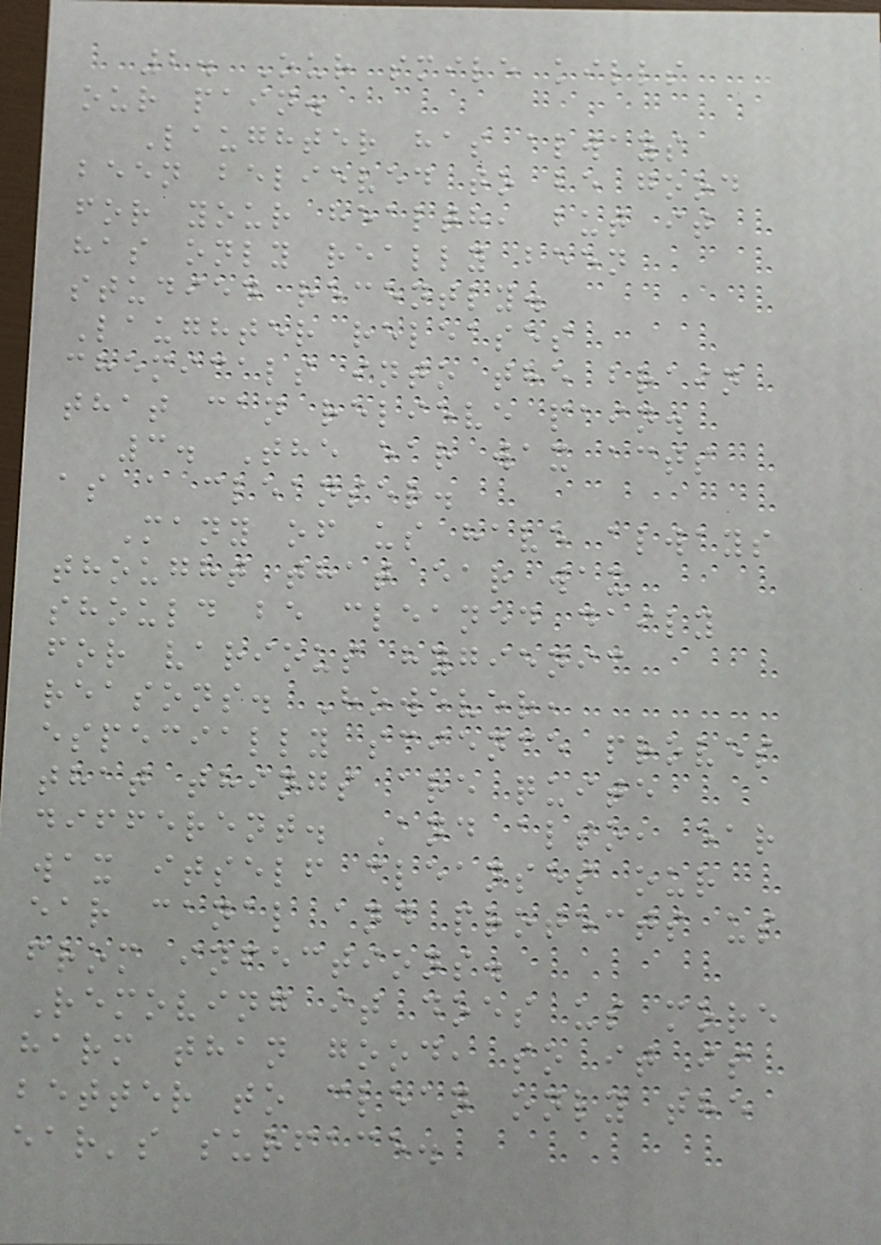2. Our smile kills
our pain.
Laughter has always
been believed to be good
for your health, but it
has only really been
studied recently.
Laughter releases
chemicals into the brain
that can relieve pain.
3. The ear wax acts
as a cleanser.
Many of us have always
thought that ear wax
should be cleaned daily
for various hygienic
reasons. However,
especially science proves
that things are quite
different. And also, ear
wax itself cleanses our
ear canal and protects us
from infections.
Removing it does us more
harm than good, so it is
better to clean only the
ear's surface.
